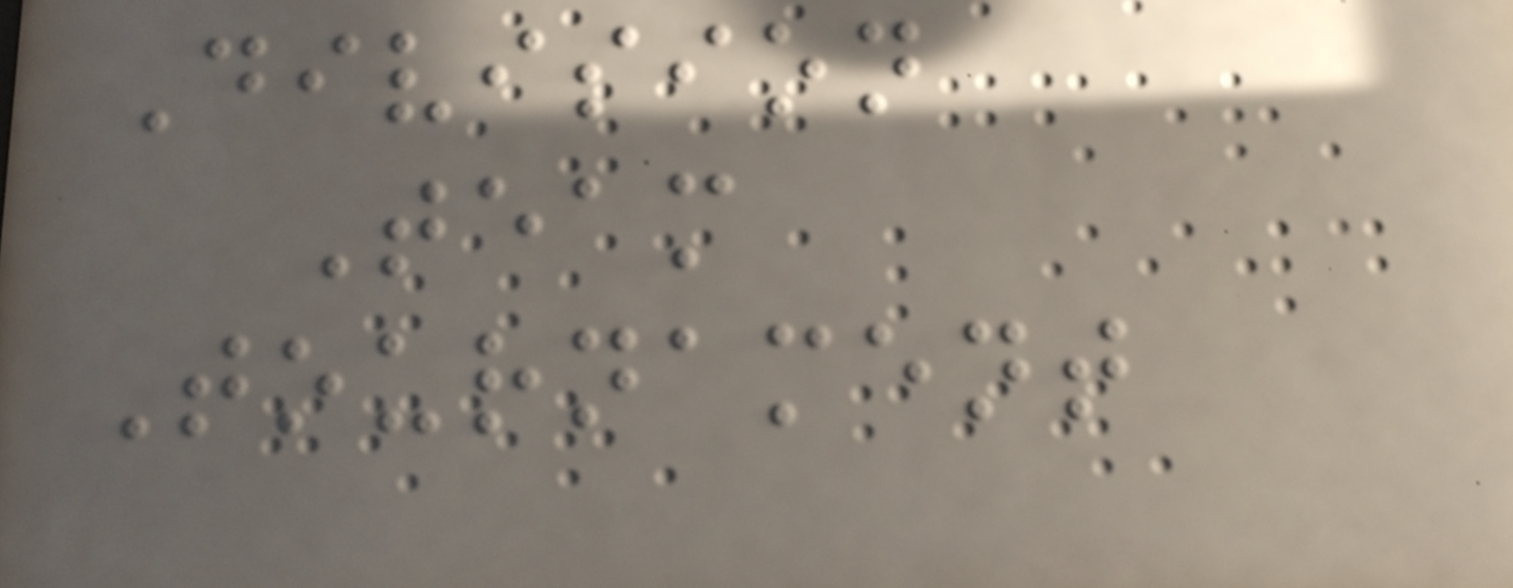Division
Team
Tournament
